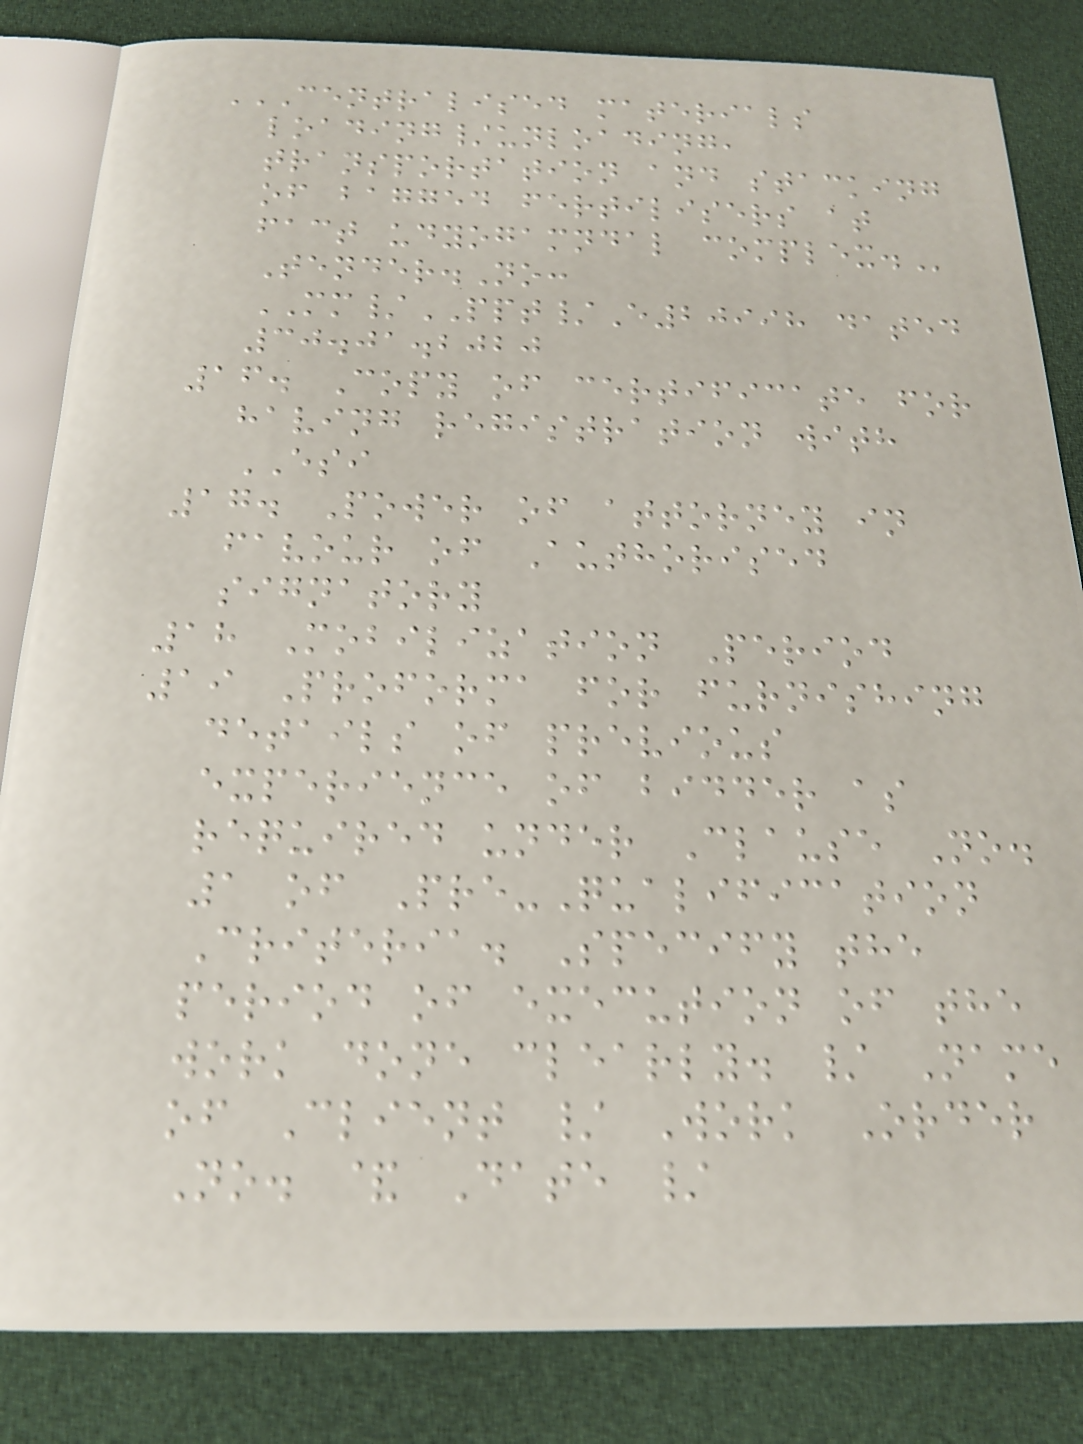CENTRALISED MATERIALS
LOADING/UNLOADING,
TRANSPORTATION AND STACKING
OF BAGGED FERTILISERS AT
FACT UDYOGAMNDAL COMPLEX.
Tender.No:
MM/PPT/E20998 dated
30.01.2020
16. Copy of certificate for
having registration with
ESI
17. Power of attorney in
favour of Authorised
signatory
18 Mobilization Period
19 Proforma for furnishing
details of previous
experience of bidder as
required under Clause No.
1 of Pre-Qualification
Criteria. Specify the
period of execution of the
work done clearly. / Name
of Client / Work Order
No. & Date /
